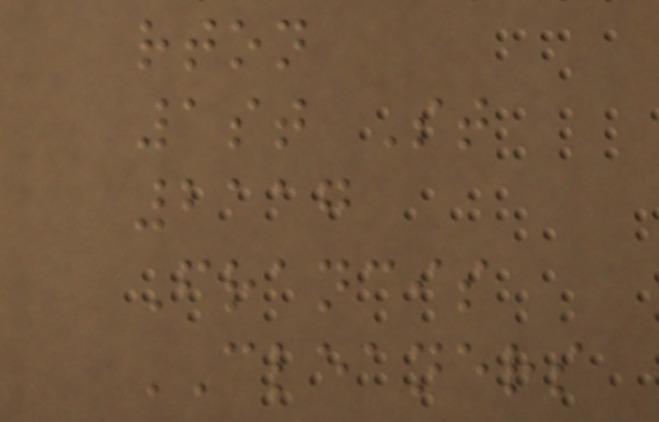rton
1st St
2117
Francis
CLEANERS
